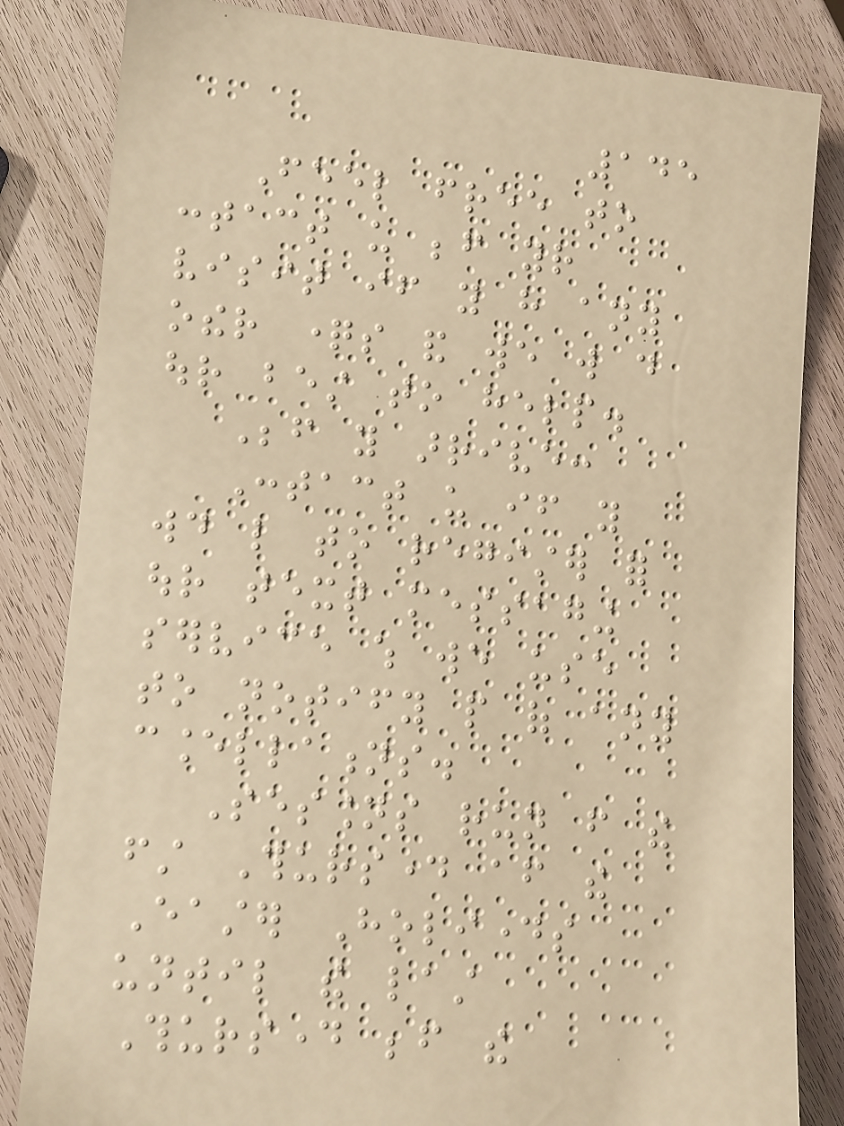145
Feel free to
contact us before your
visit if you have any
other questions and we will do
our best to help.
Before you arrive:
Contact us if you
would like to register for
our text messaging
service which we use
to notify people of any
cancellations.
Sessions run from the
first Thursday after the
Easter Holidays
until the last
Thursday before the
